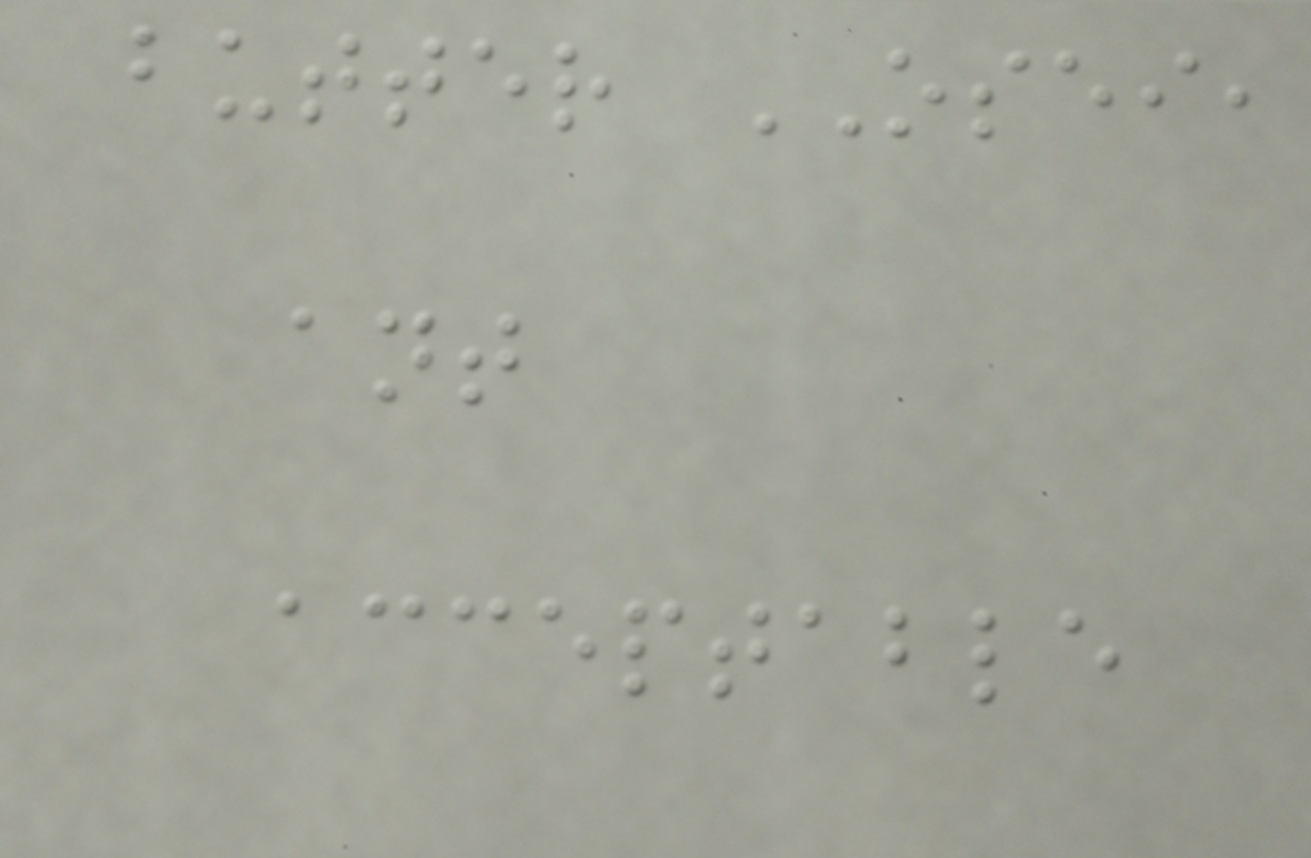butter OSEI,
ant
acceptable
